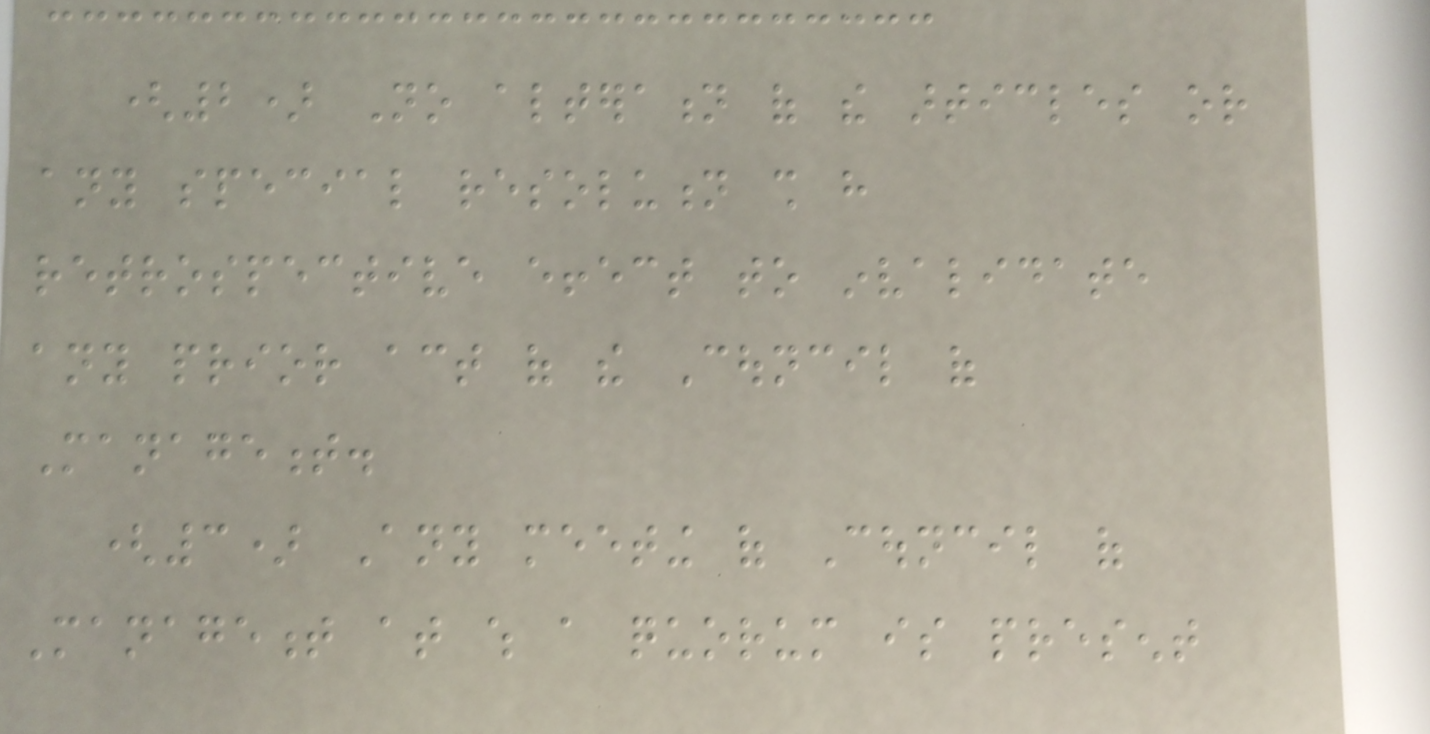(2) No alteration of the articles or
any special resolution shall have
retrospective effect to invalidate
any prior act of the Council of
Management.
(3) Any meeting of Council of
Management at which a quorum is present
